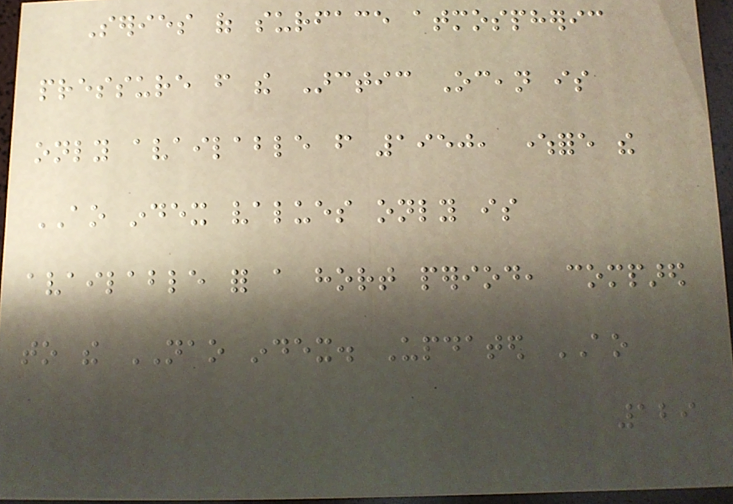Series of surface atmospheric
pressure from the Arctic Ocean is
only available from 1950, wherefore the
AO index values only is
available for a hort period, compared
to the NAO index. Updated AO
129
